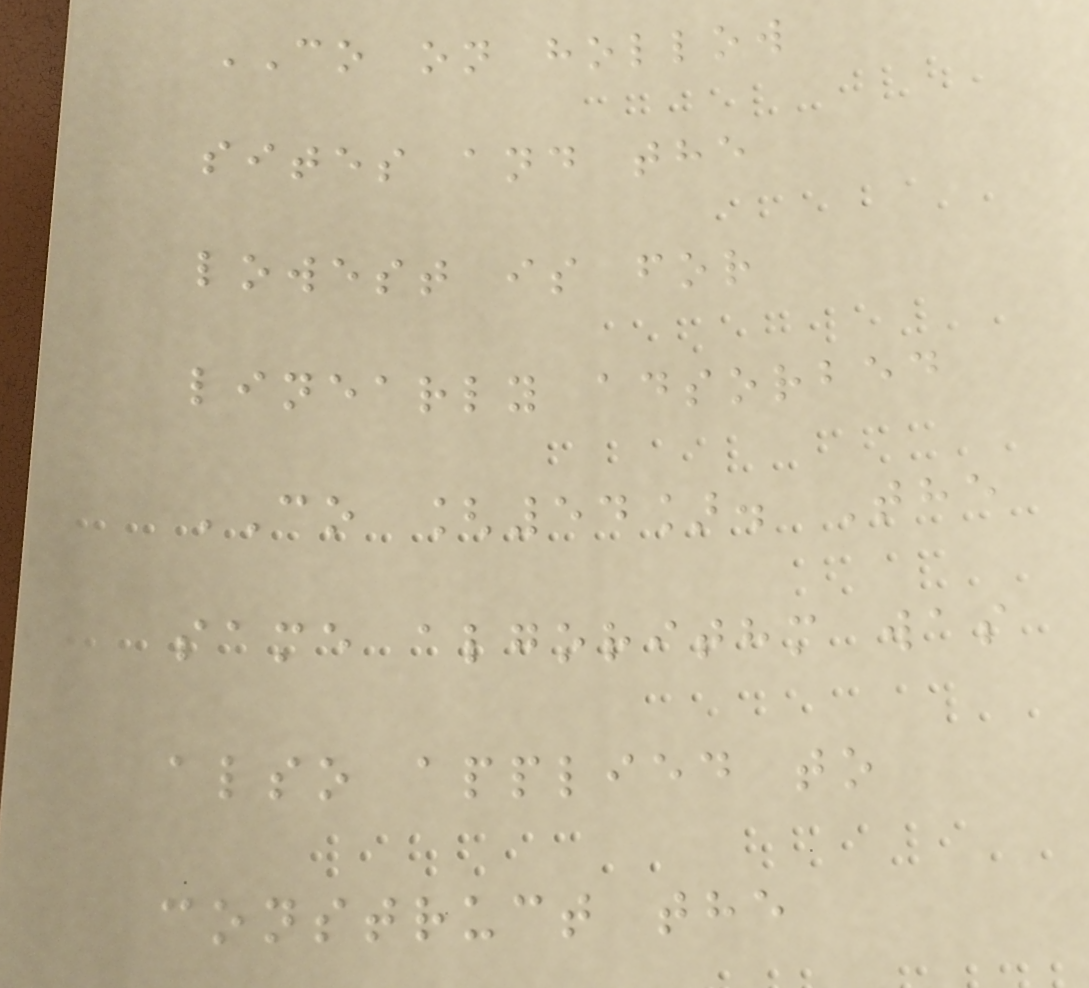CO on hollow
sites and the
lowest is for
linearly adsorbed
CO [54]. The
same algorithm was
also applied to
construct the
